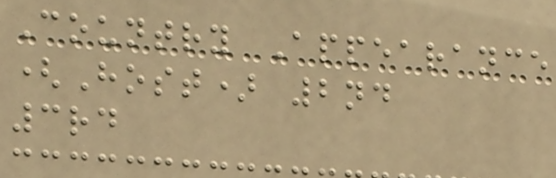Country Appearance
(Host) 2nd
3rd
